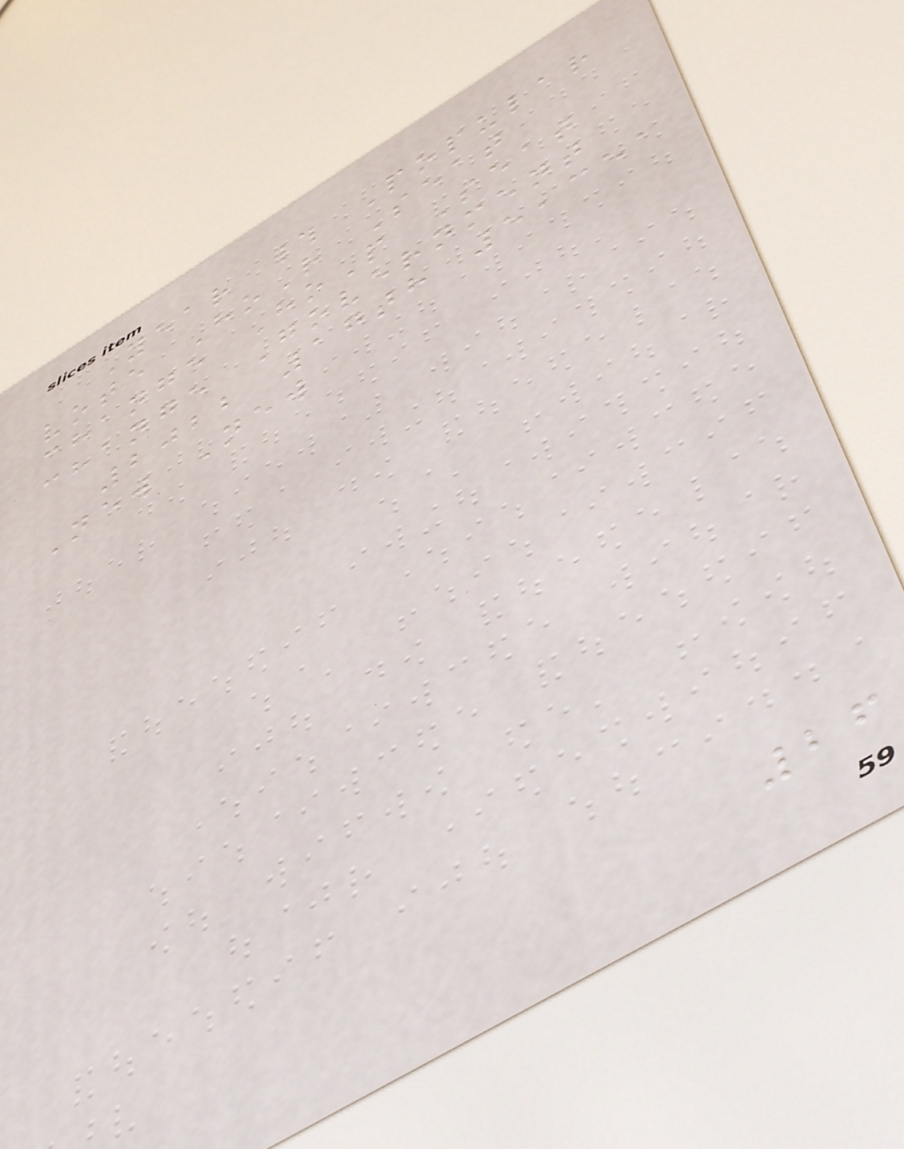Year # Popular
vote HoR Seat
change HoP Seat
change Government
2022 17th 5,351
New New
26
